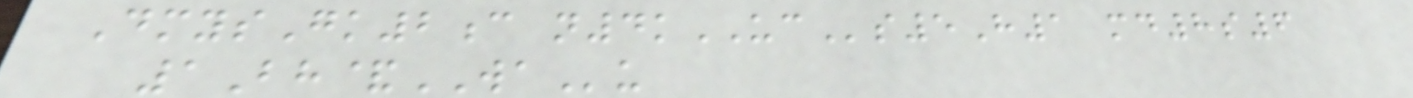DmysGk2c n4kUCs5H1 md8s6
1Bh&WAu
